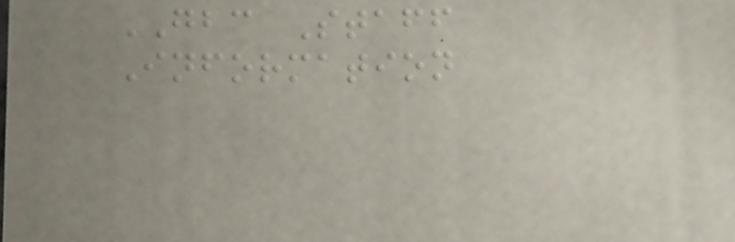GBC Staff
Information
